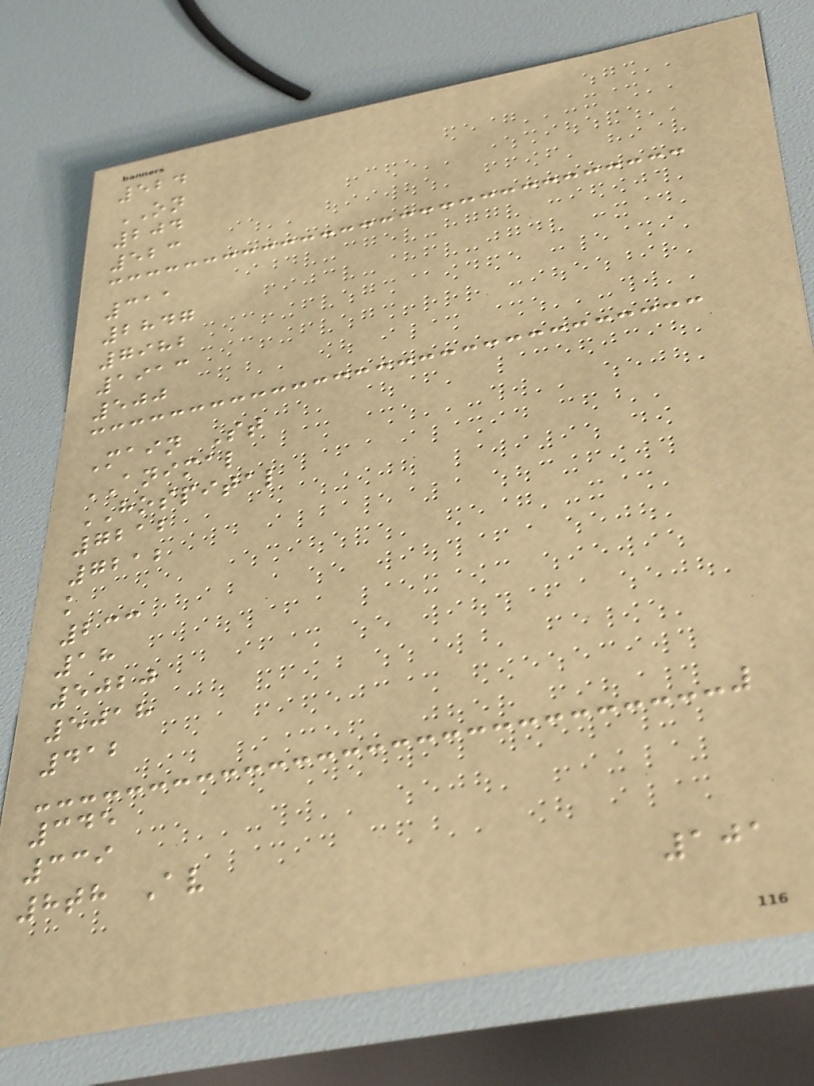524
ON
204
523
311
2847
7982
1913
500
Main St
ANIMAL
HOSPITAL
7212
7212
k
233
18
5020
5018
412
345
339
8th Av
101
